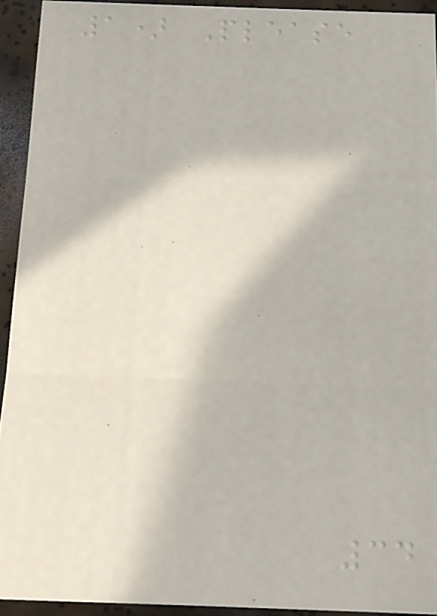1) Please
34
